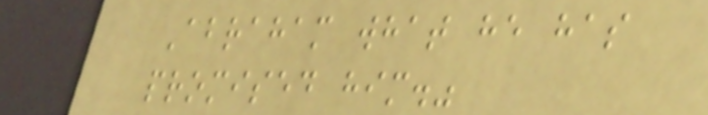Abraham what he has
promised him."
